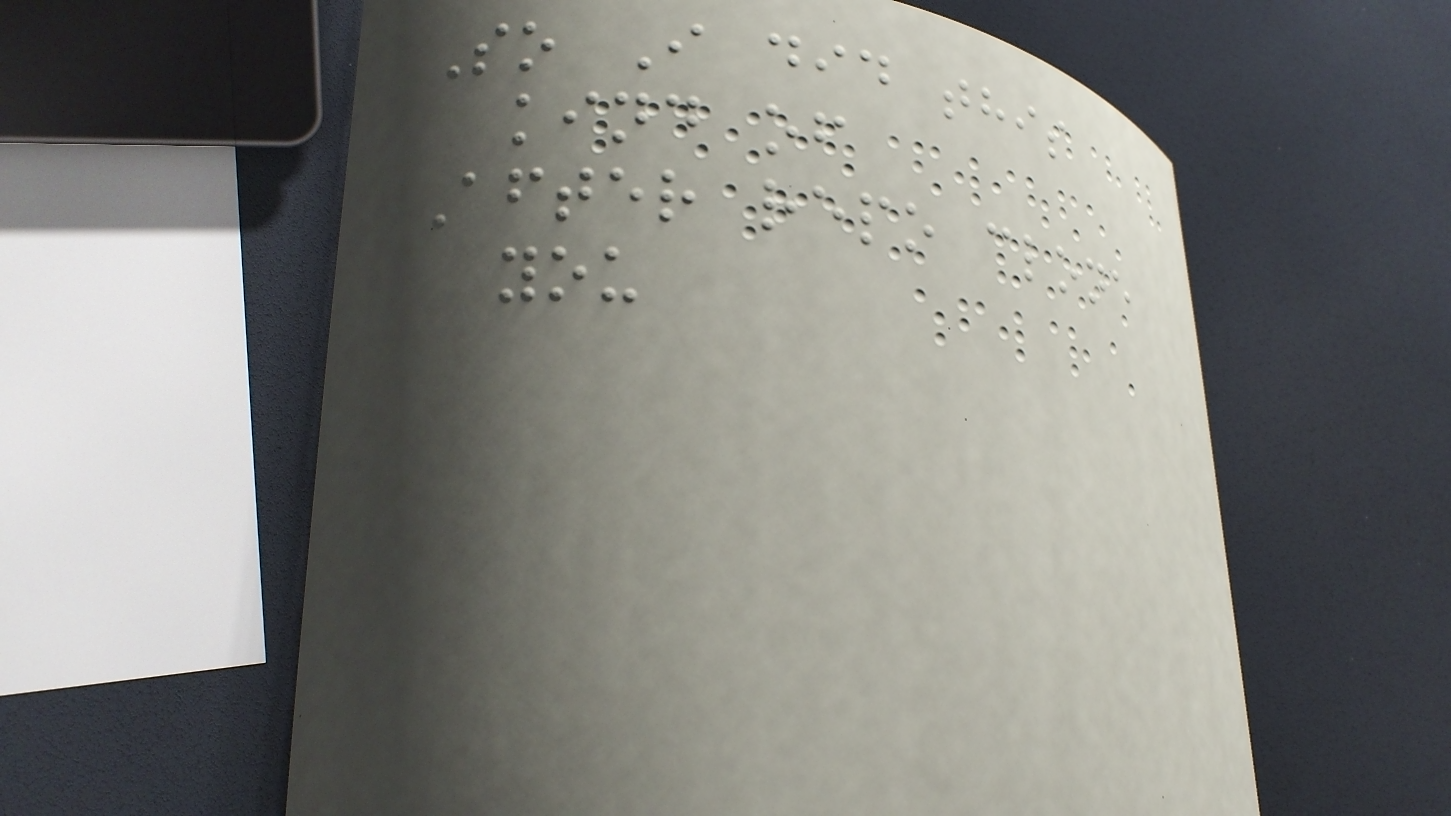So I did this
kind of
After repo clone
you
